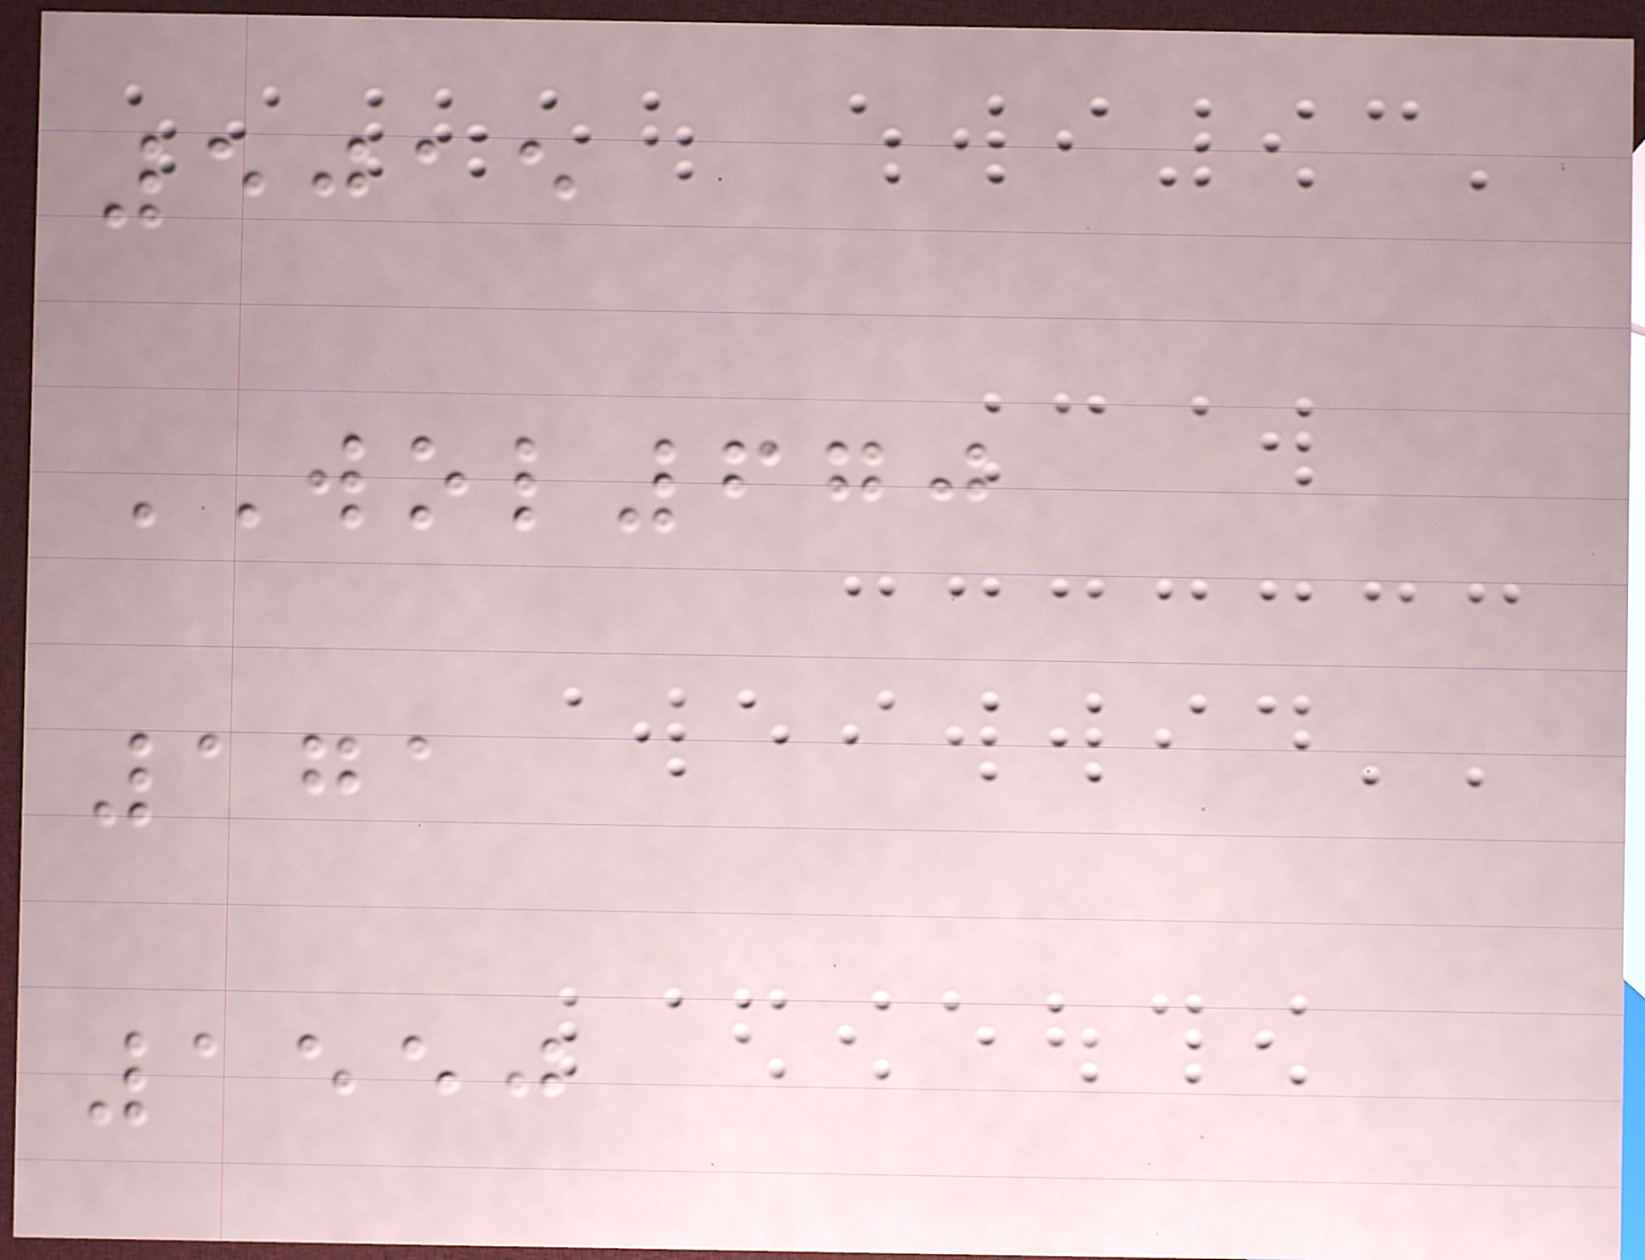5015
WOL670
171
1550
